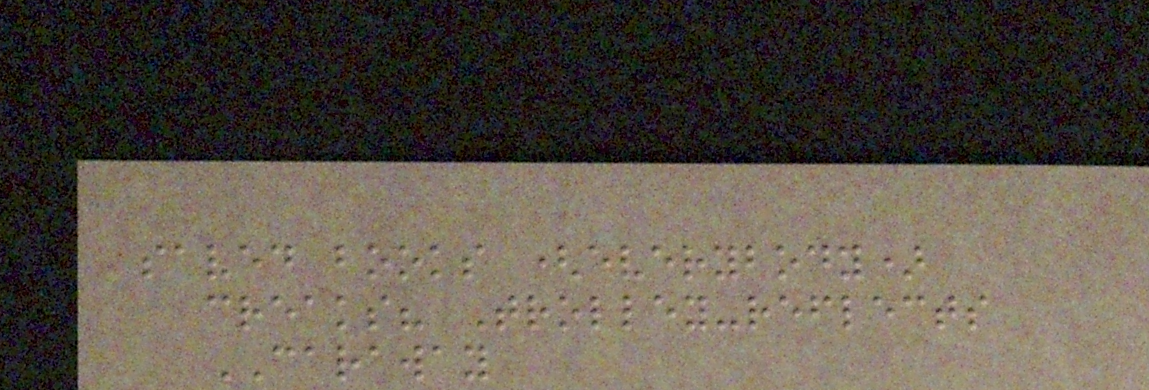saved books (everybody)
creaks? Trolley-reflects
CARAWAY
